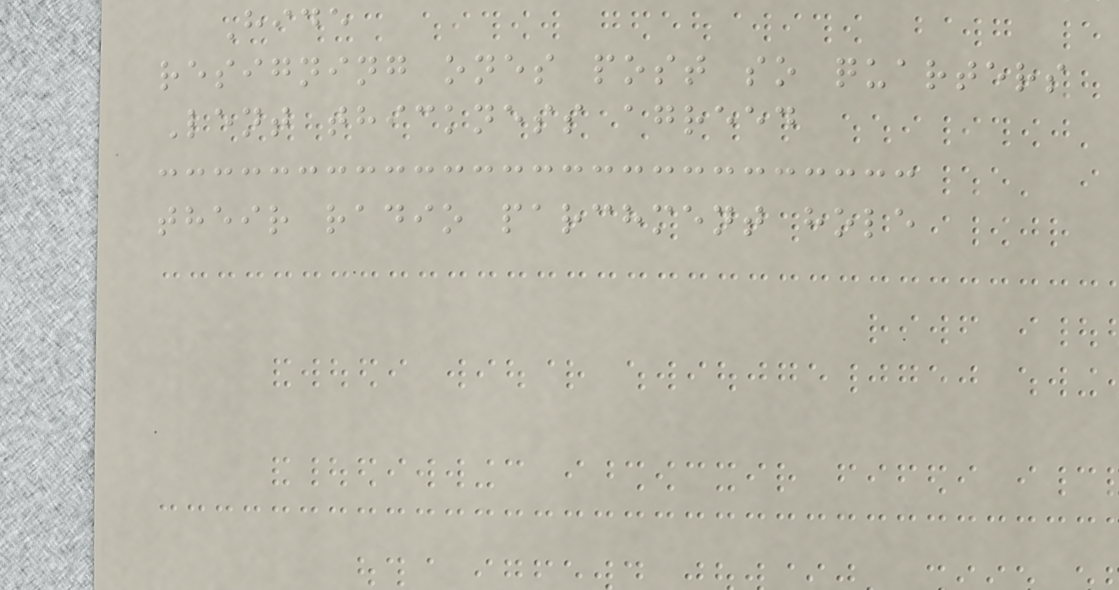Hide
resigning ones post so quarters
Lent thickness agreed
their radio parchment hole
